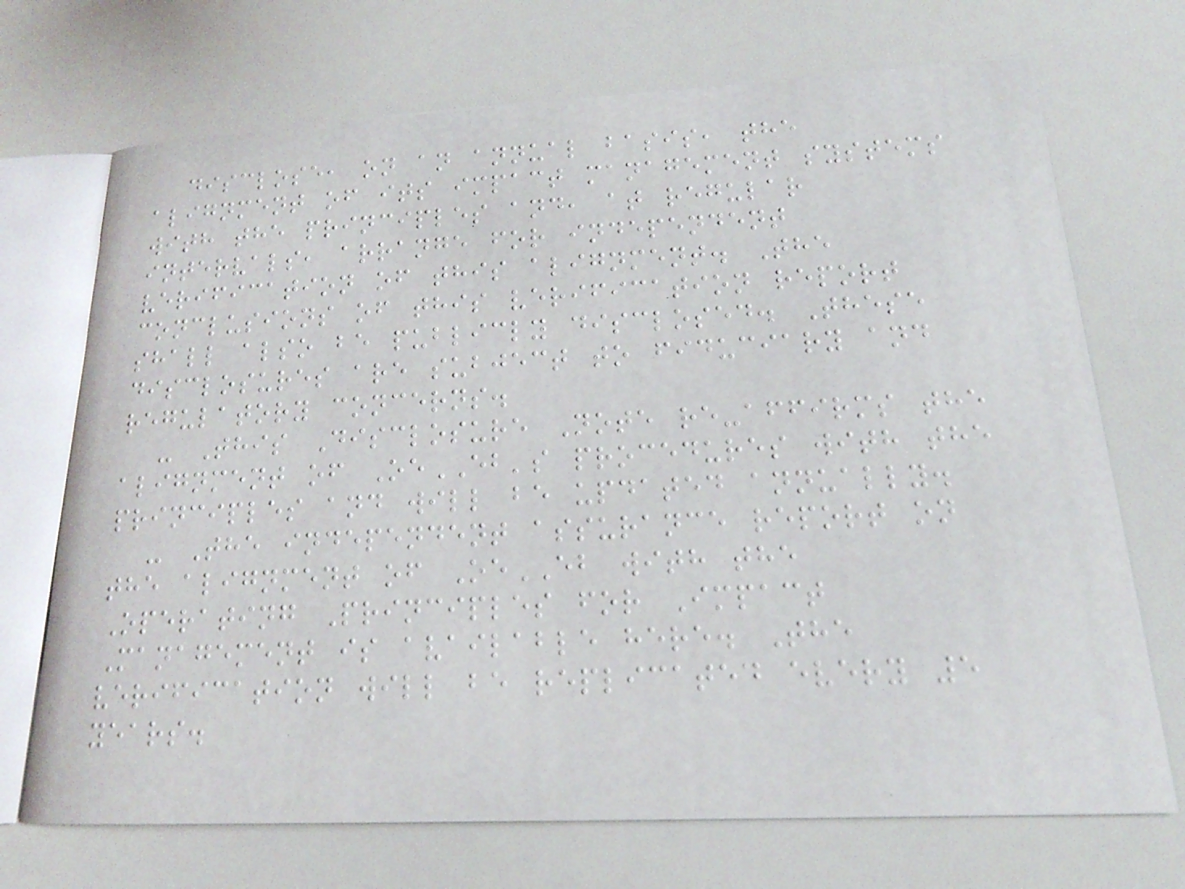disclose, on an annual basis, the
alignment of its impact management systems
with the principles and, at regular
intervals, arrange for independent
verification of this alignment. The
conclusions of this verification report
shall also be publicly disclosed. These
disclosures are subject to fiduciary and
regulatory concerns.
- This Disclosure Note re-affirms the
alignment of OeEB's procedures with the
principles and will be updated annually.
- The independent assurance report on
the alignment of OeEB with the
Operating Principles for Impact
Management is available here. The
verification will be replicated every 5
years.
